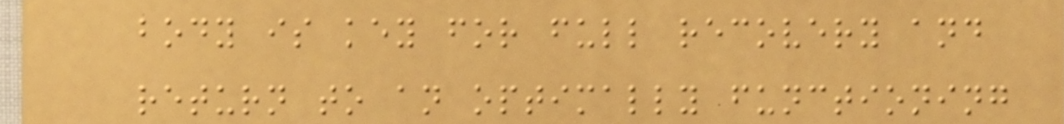body is key for full recovery and
return to an optimally functioning
